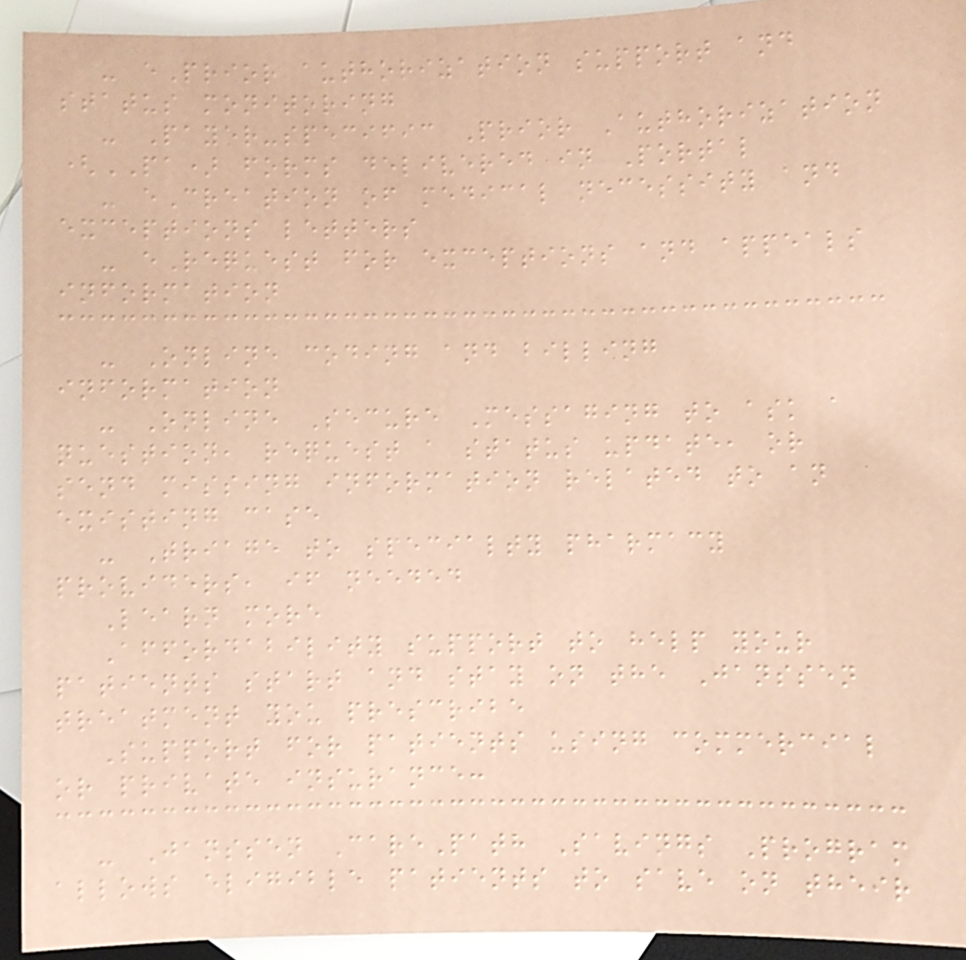- ePrior authorization support and
status monitoring
- Payer-specific Prior Authorization
(PA) forms delivered in Portal
- eCreation of medical necessity and
exceptions letters
- eRequest for exceptions and appeals
information
- Online coding and billing
information
- Online Secure Messaging to ask a
question, request a status update, or
send missing information related to an
existing case
- Triage to specialty pharmacy
providers, if needed
Learn more
Affordability support to help your
patients start and stay on the Janssen
treatment you prescribe
Support for patients using commercial
or private insurance:
- Janssen CarePath Savings Program
allows eligible patients to save on their
